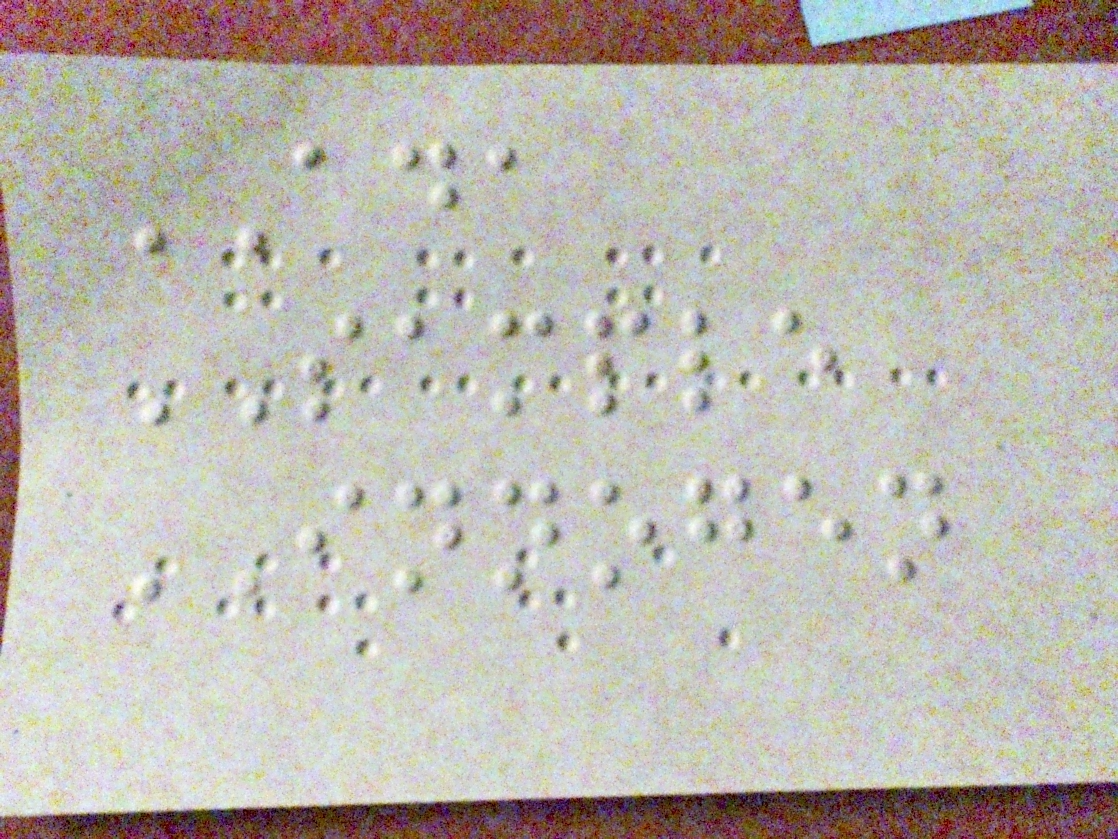ADA
SAMPLE
INNOGEN
